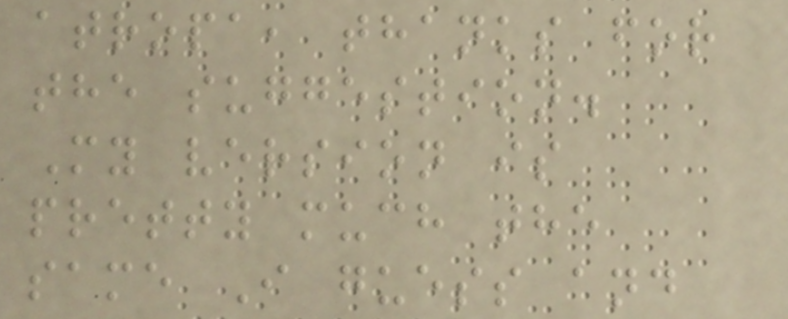atropa, thanks for
the suggestion.
My version is
pretty much the
same I guess and
